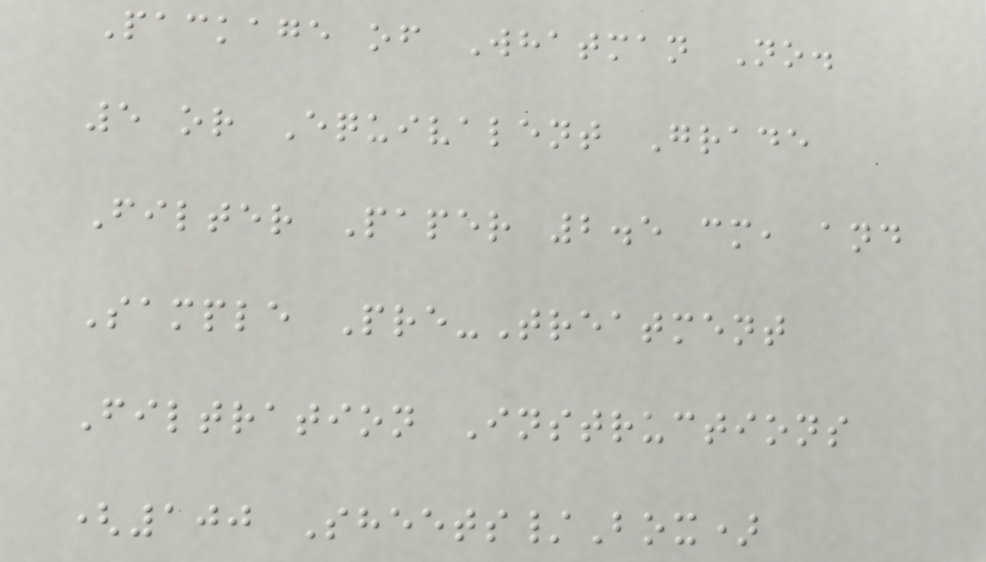Package of Whatman No.
5 or Equivalent Grade
Filter Paper 2.5 cm, and
Sample Pre-Treatment
Filtration Instructions
(100 Sheets/Box)
